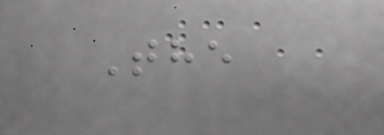The
